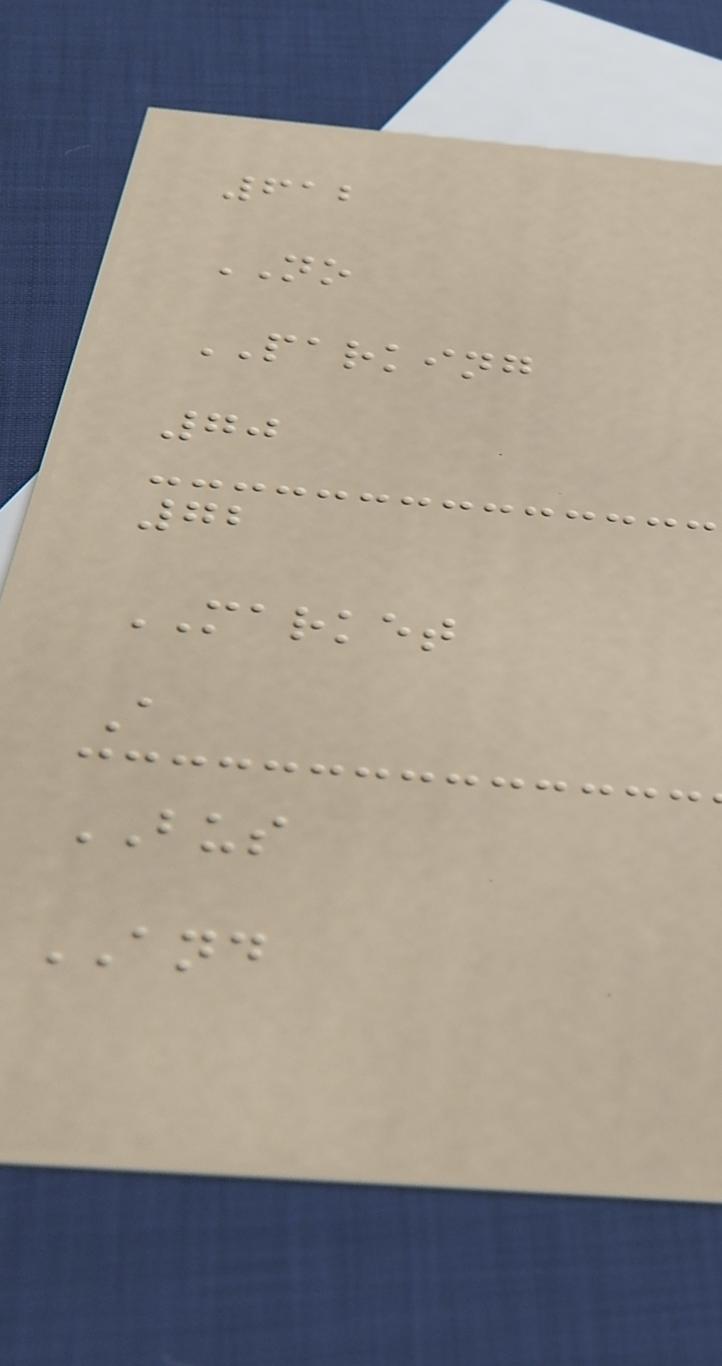612
NO
PARKING
70
72
MARKET
A
BUS
AND
